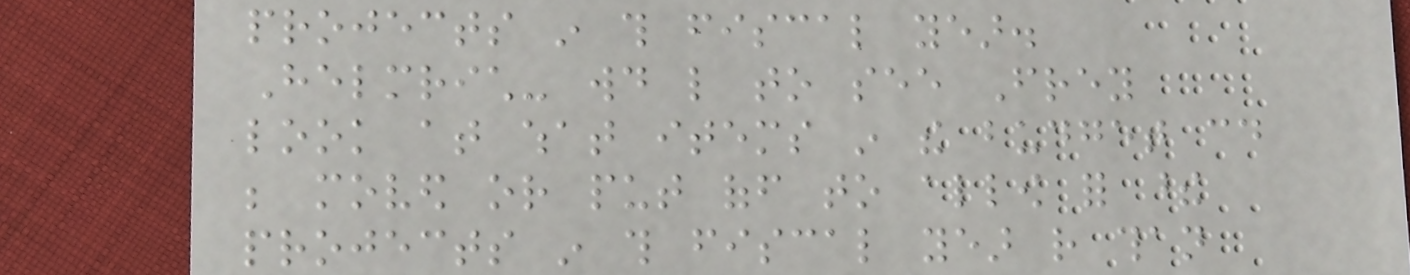projects in this fiscal year.
Helmrich- would like to see Frey
look at what items in the budget could
be moved or put off to allow for these
projects in this fiscal year rather than
